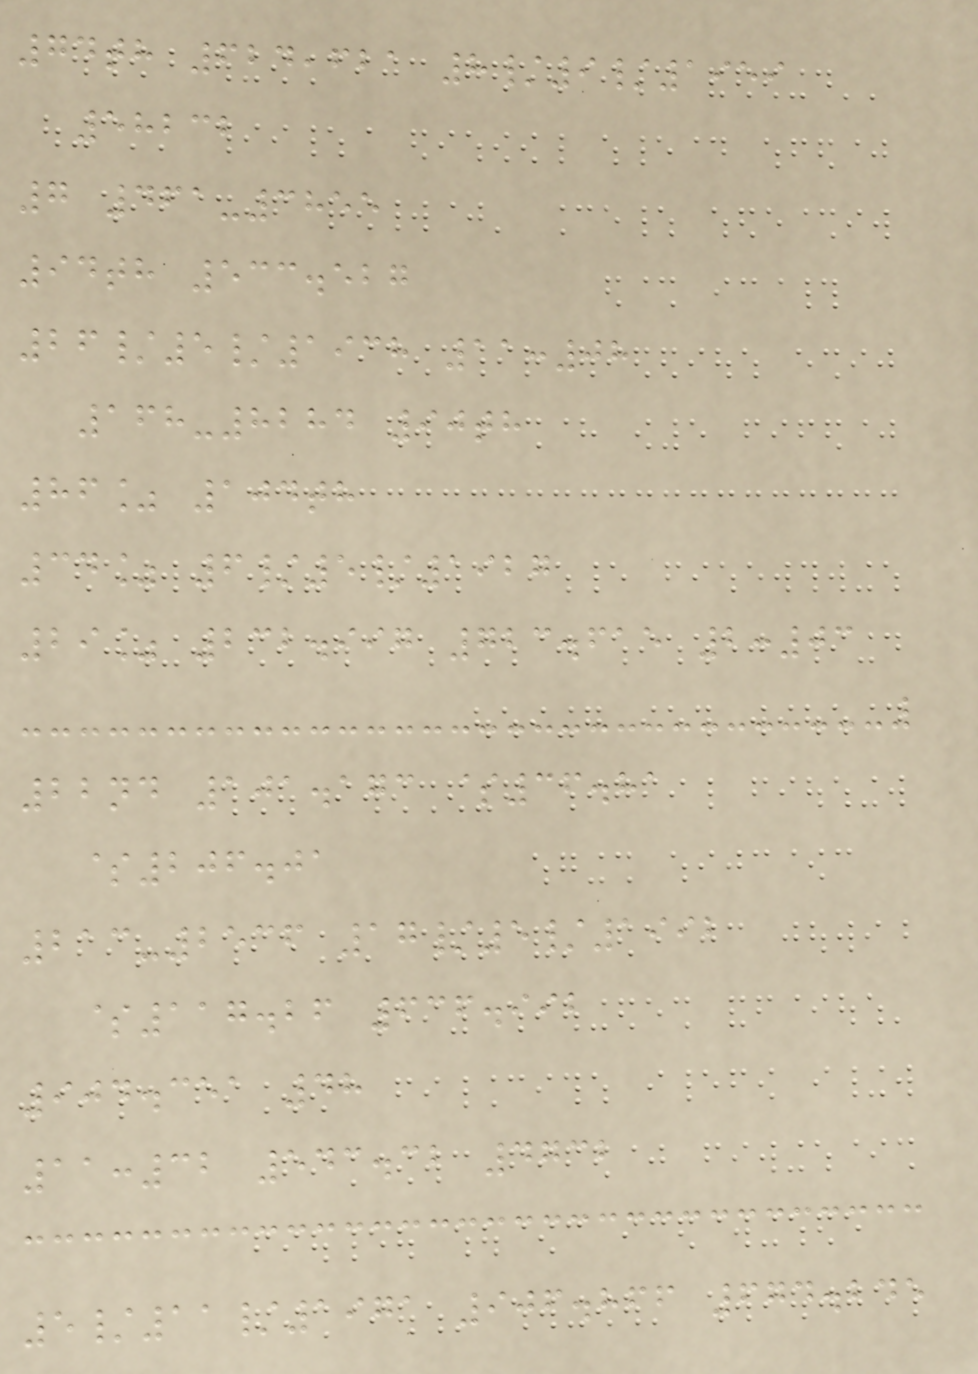74th 624,621 8/9/1959
58232
7 461-3855
94th 533.527
26/5/1938 11:08
168-8284 90th
86% 104th
34% 6/5/1927
29% 232.997 723.615 2:03
22nd 101.173 $36.81
$206.01
213-2536 17/5/1992
$117.26 636.992
904.351 48
11:32 543.32 4732
5/11/1971 906.866 674.245
